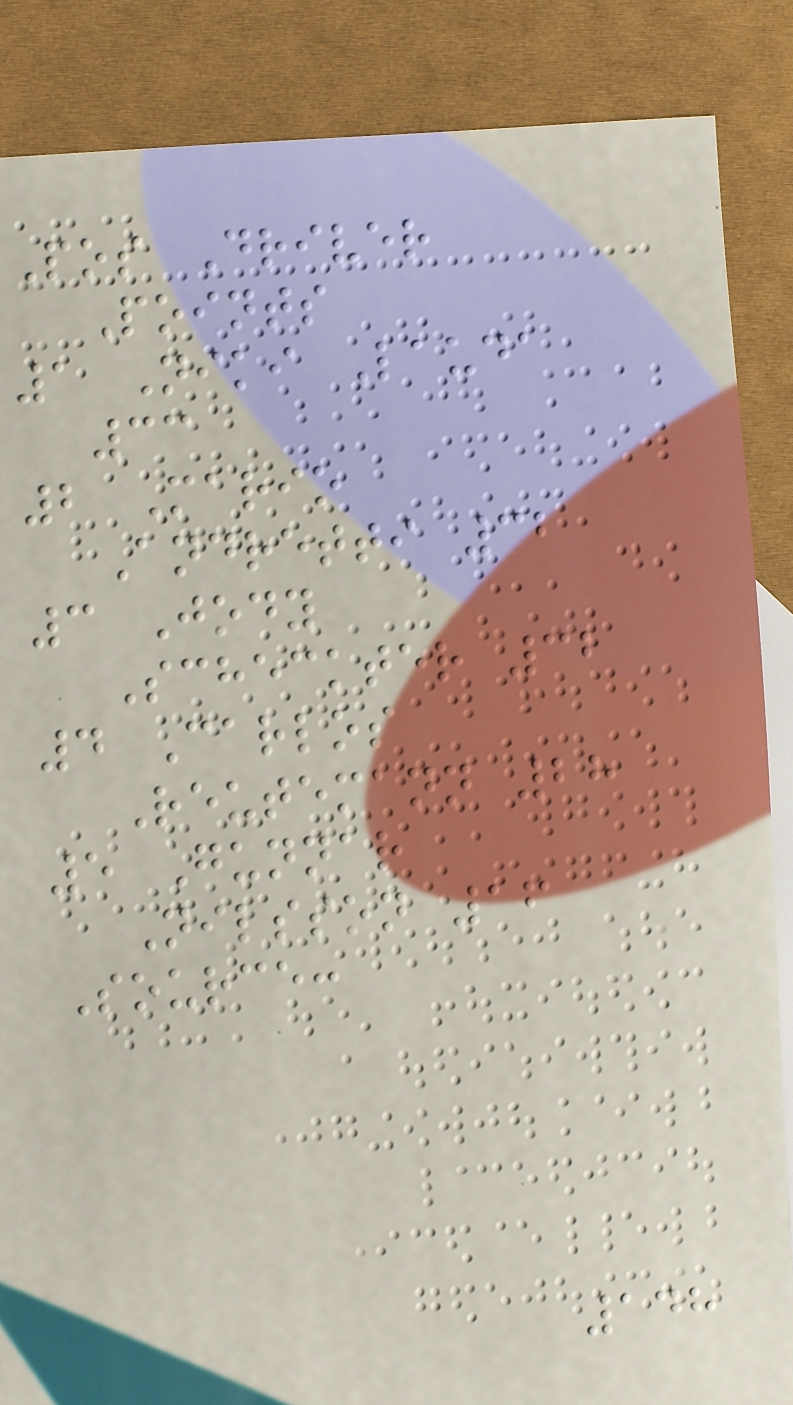Pos Driver
Points
1 Niki Lauda
33
2 Mario
Andretti 32
3 Jody
Scheckter 32
4 Carlos
Reutemann 28
5 Gunnar
Nilsson 16
Source:
148
